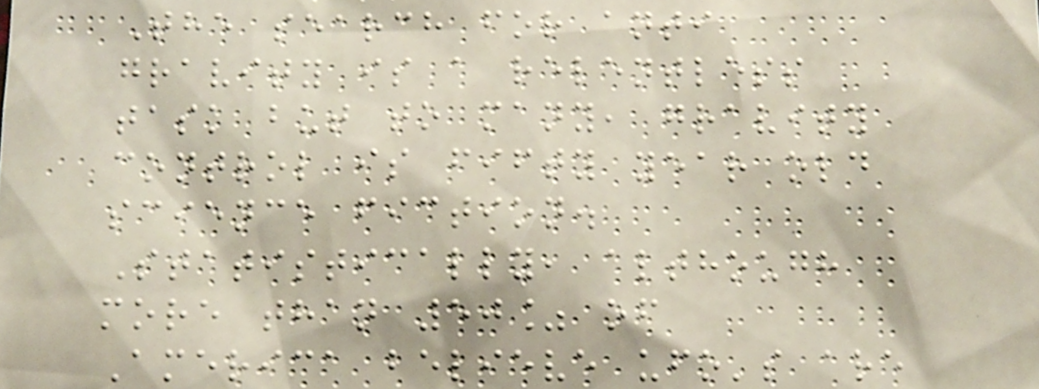The search for anti
gravity is a relentless
task but to many, gravity
control is fifty year old
science fiction.
Statistically, although
more than 50% of
America believe ufo's are
